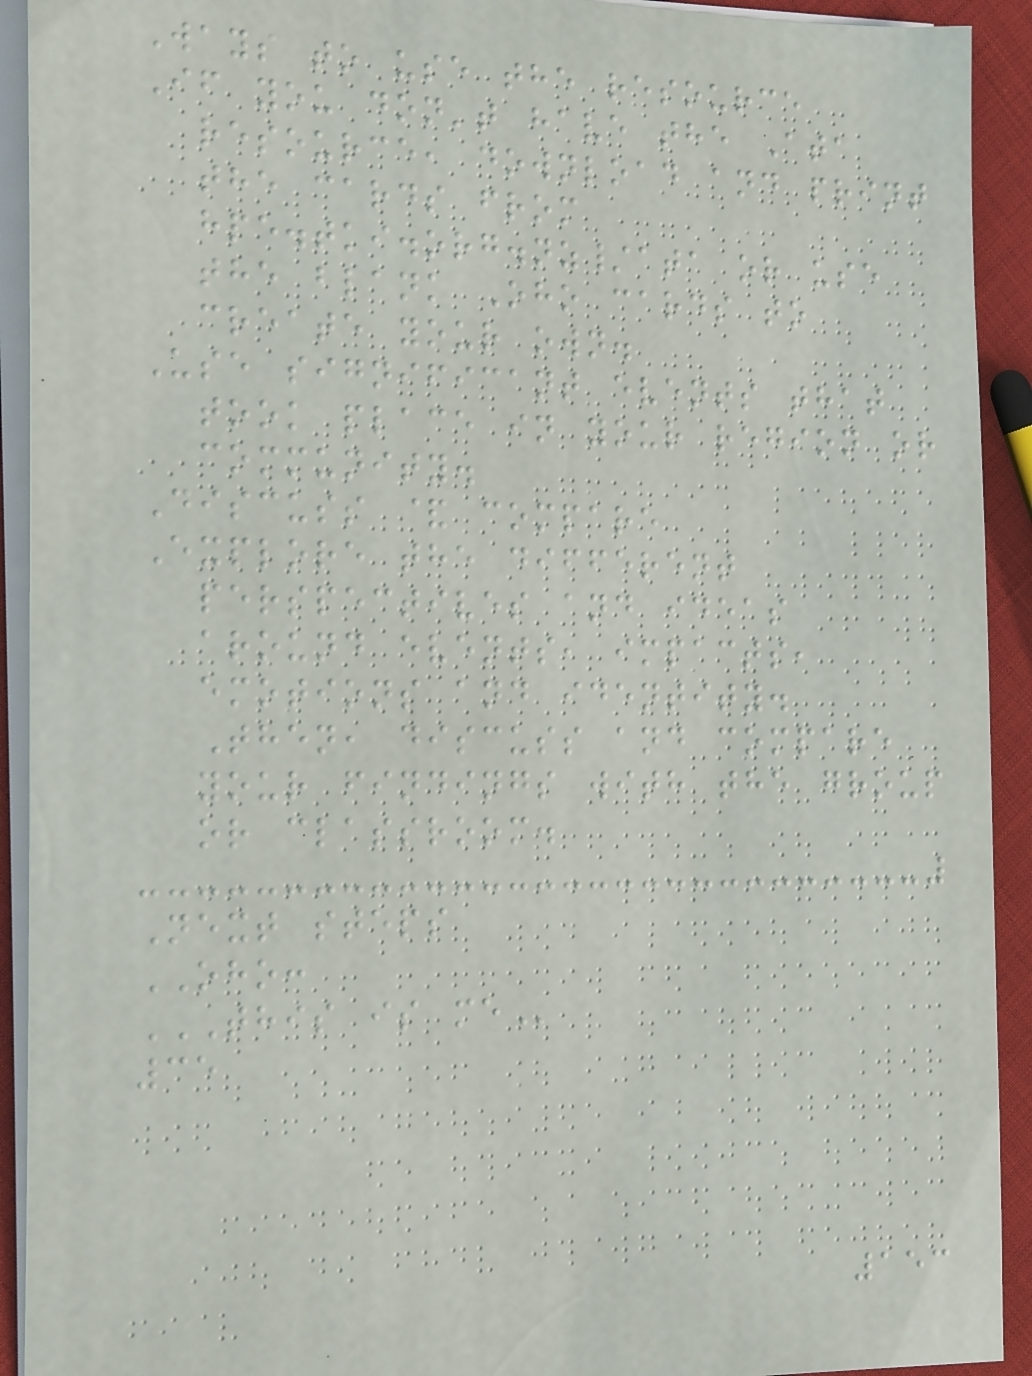Ways to use the resource
If you don't have the Ata
resource, download and print
the cards from
hpe.tki.org.nz/ata or use
the blank Oho cards to
create your own.
Use significant events that
took place in your region or
community.
Discuss & compare
Explore the different
perspectives and ideas
around events, impacts,
emotions and identity.
Then, discuss and compare
your findings with the group
or classroom.
Next steps
OHO:
THIS IS ME
35
153
